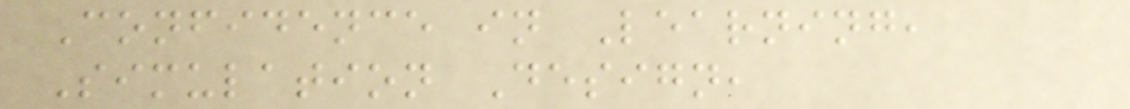Confidence in Learning,
Simulation Design,
